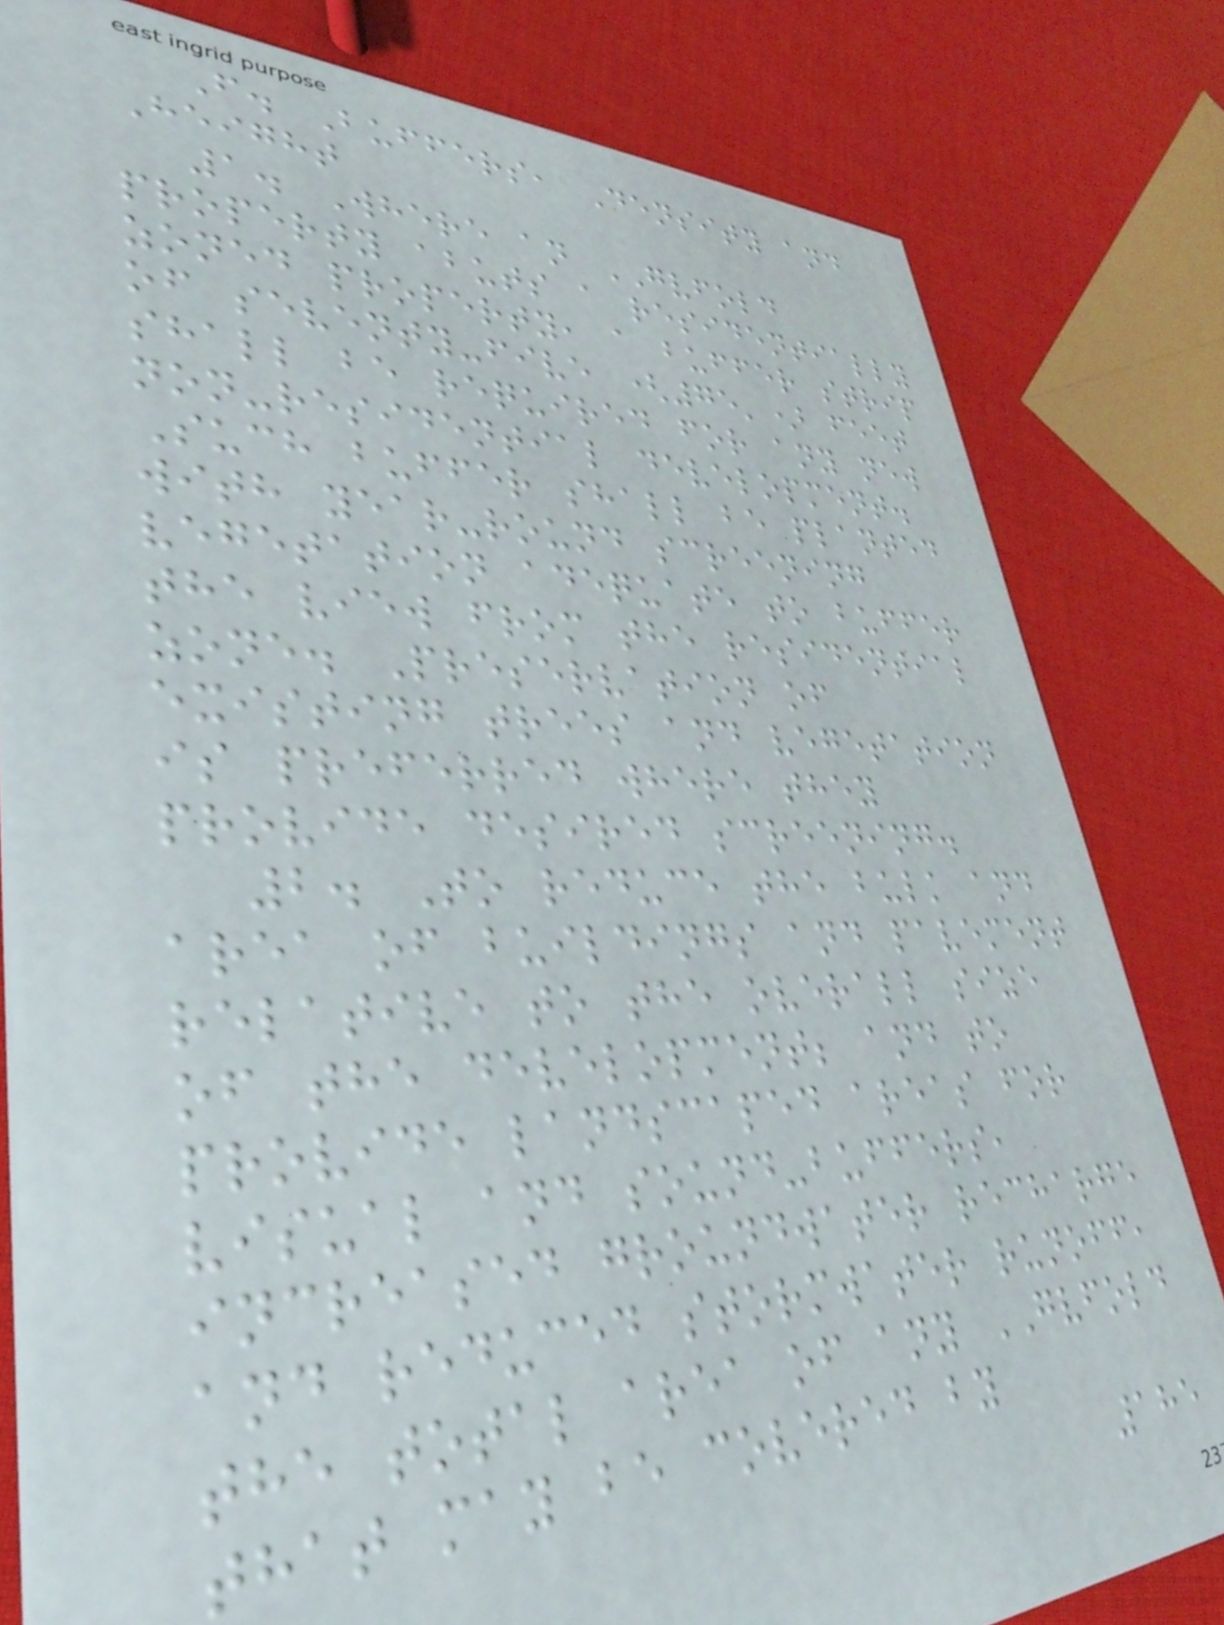F. Buffers, Density and
Height
1. Where an GVFOLD
property abuts a residentially
zoned property, a buffer strip
of seventy-five (75') feet
shall be required for any new
non-residential development.
Such buffer shall be planted
with year-round screening
vegetation adequate to buffer
the view from the residential
zone. Preservation of
existing trees and vegetation
is preferred where they
provide desired screening.
2. To reduce the bulk and
area of buildings and pavement
relative to the overall size
of the development; and to
provide landscaped areas for
visual and sound-buffers,
increased groundwater recharge
and reduced stormwater runoff,
the total area of any GVFOLD
that may be covered by
185
